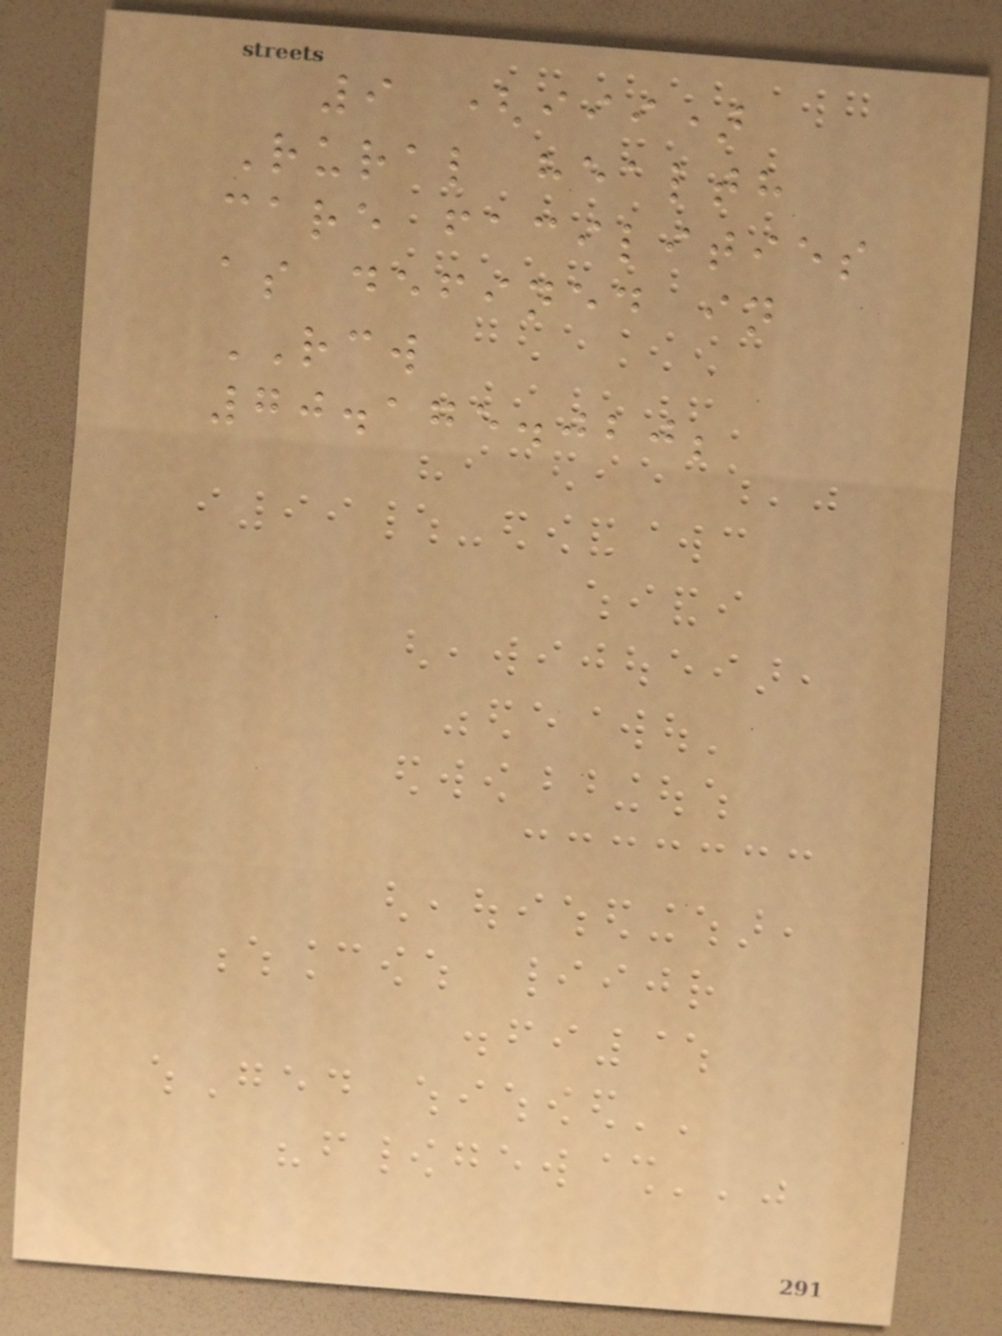9 (iii)
Rural health
care facilities
as defined in
RCW
70.175.020;
